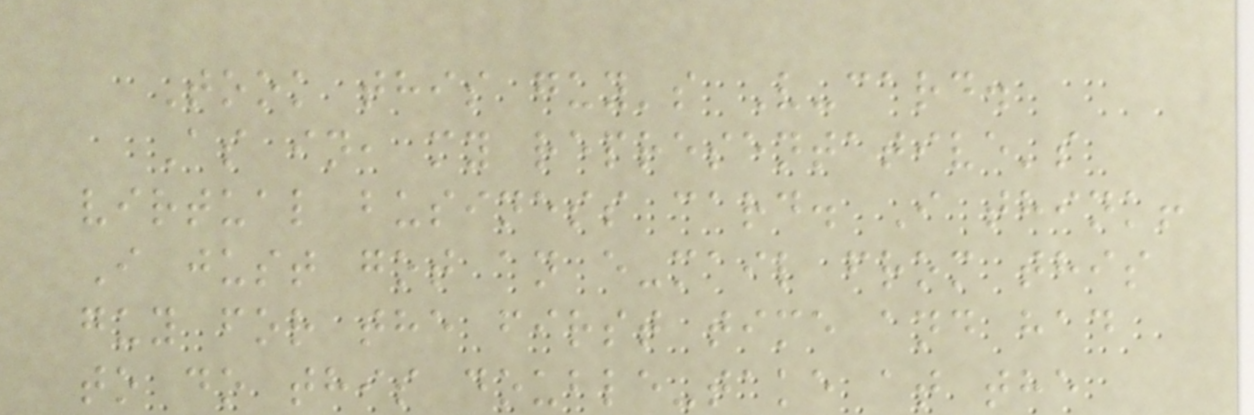Took this guy's V-card.
As in, my representative's
virtual business card. I think!
I just got an e-mail from this
guy for the first time and had
to do this double-take at the
